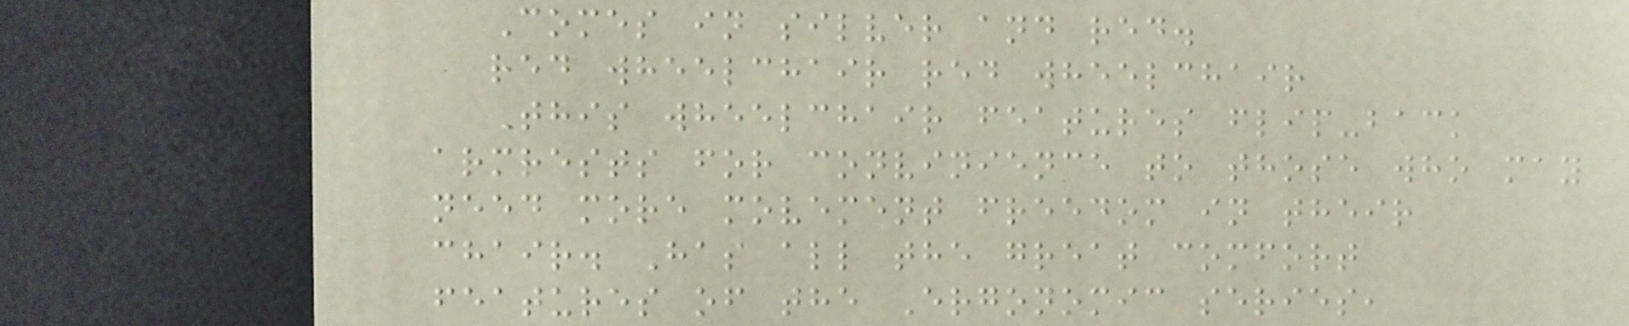Comes in silver and red.
red wheelchair red wheelchair
This wheelchair features flip-back
armrests for convinience to those who may
need more movement freedom in their
chair. Has all the great comfort
features of the Ergonomic series,
